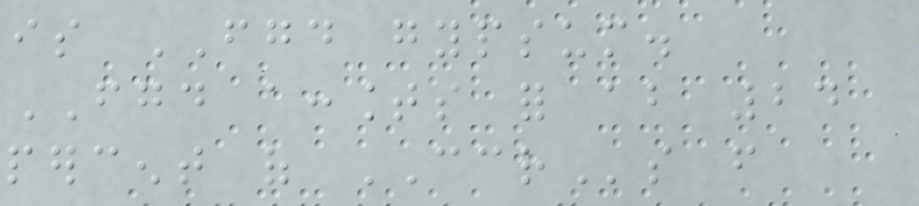is FGD gypsum.
FGD accounts for about 24
percent of CCRs from
